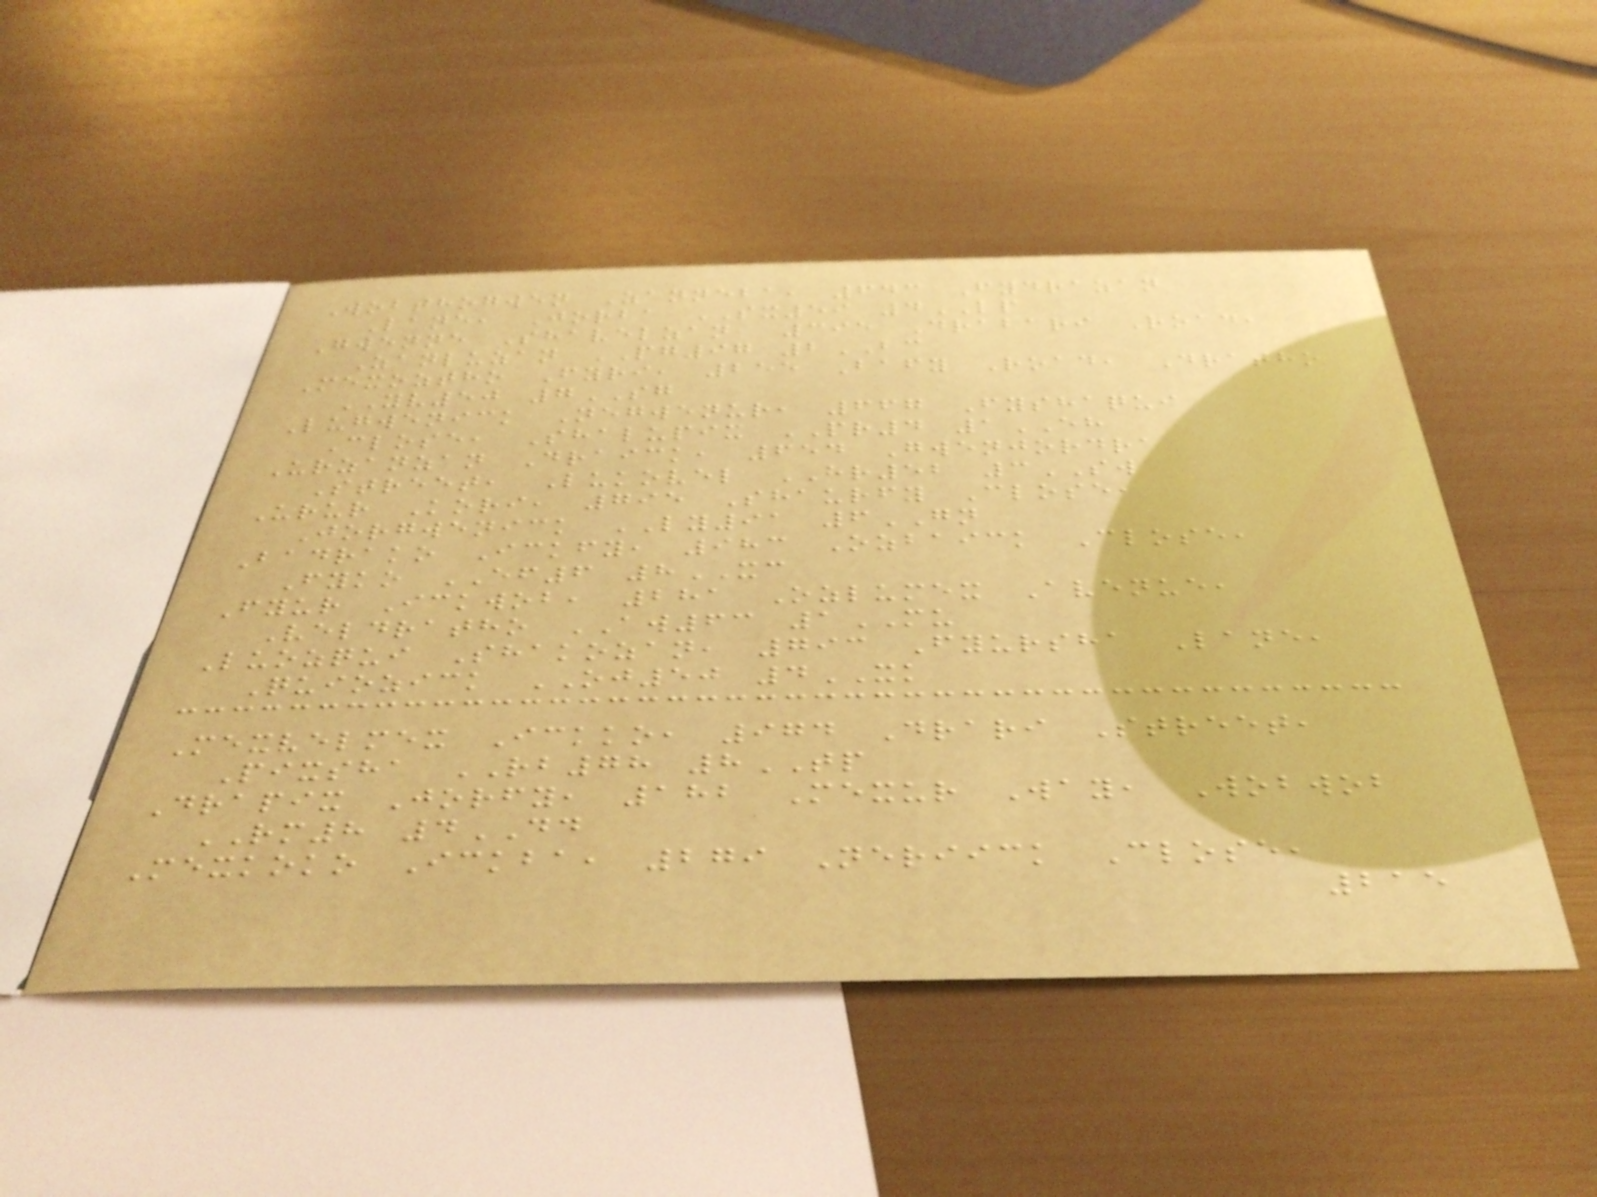Wobthogwen Zanneba, 643 Fydrazan
Lane, Jorba SX59 4LP
Gwenne Shavelzan, 395 Drabari Road,
Zanluzan PG97 2BC
Mexoztho Fyri, 255 Bafy Road, Dratho
YV50 7SG
Lugwenick Negwenur, 667 Fyshaqui
Close, Shalupix PR4 1EH
Urzanzan Draick, 654 Gwenjordra
Street, Lukovel HR52 3SW
Urur Kori, 795 Shaurfy Close,
Jorgwenick LY91 6GN
Badrako Ickfy, 983 Ozbaick Close,
Fyko EF6 8XC
Fyur Ickwob, 281 Ozlumex Avenue,
Veldratho AW63 1MU
Luozqui Shakozan, 793 Fyursha Lane,
Quiozick OJ50 4XK
Mexvelmex Ickko, 974 Drari Street,
Pixsha RB78 8TP
Drapix Jorfy, 182 Mexur Way, Wobwob
RM8 4DD
Mexkoko Ickba, 279 Neriick Close,
215
